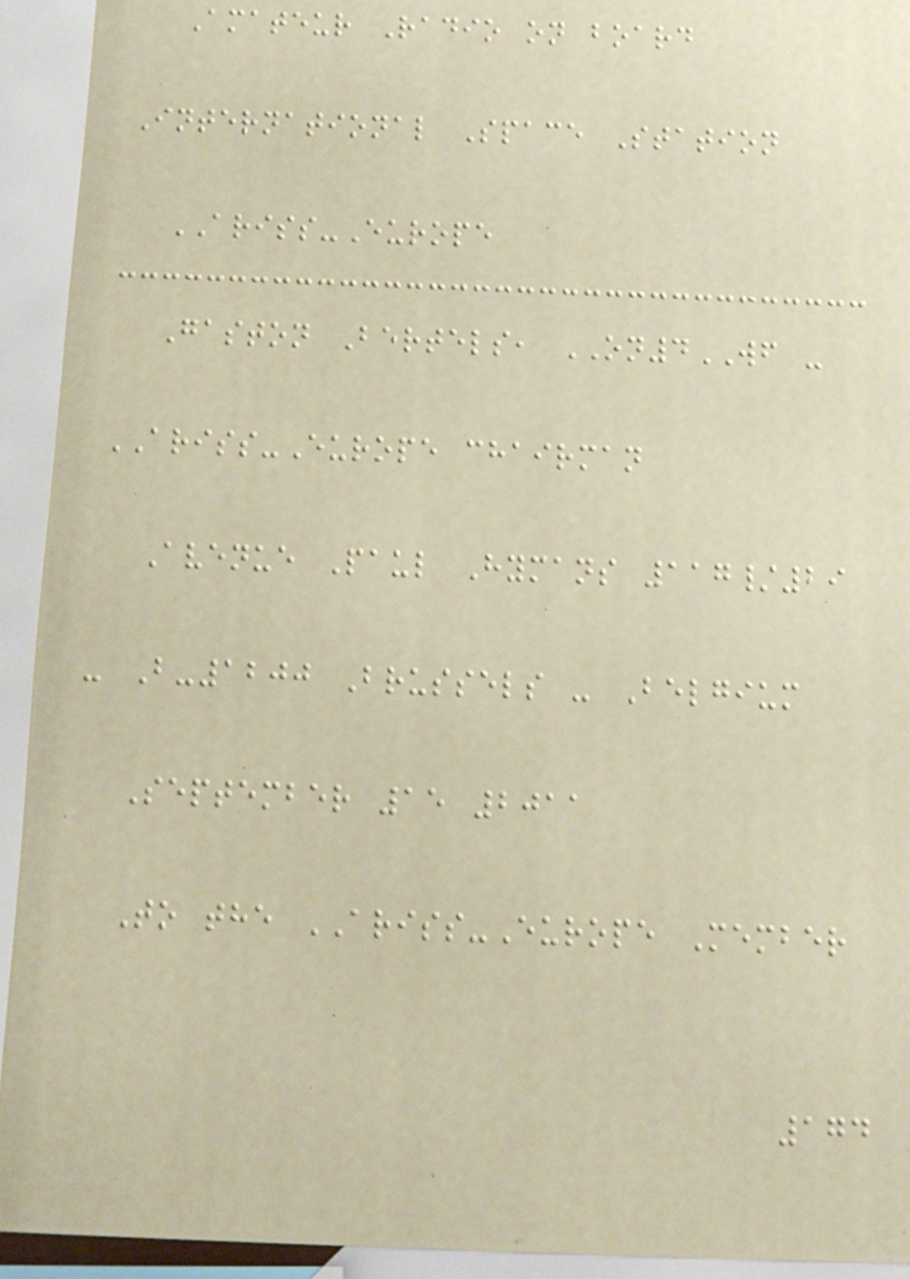Amateur Radio on board
International Space Station
ARISS-Europe
Gaston Bertels, ON4WF -
ARISS-Europe chairman
Avenue Paul Hymans 117/29
- B-1200 Brussels - Belgium
September 15 2011
To the ARISS-Europe Member
174
